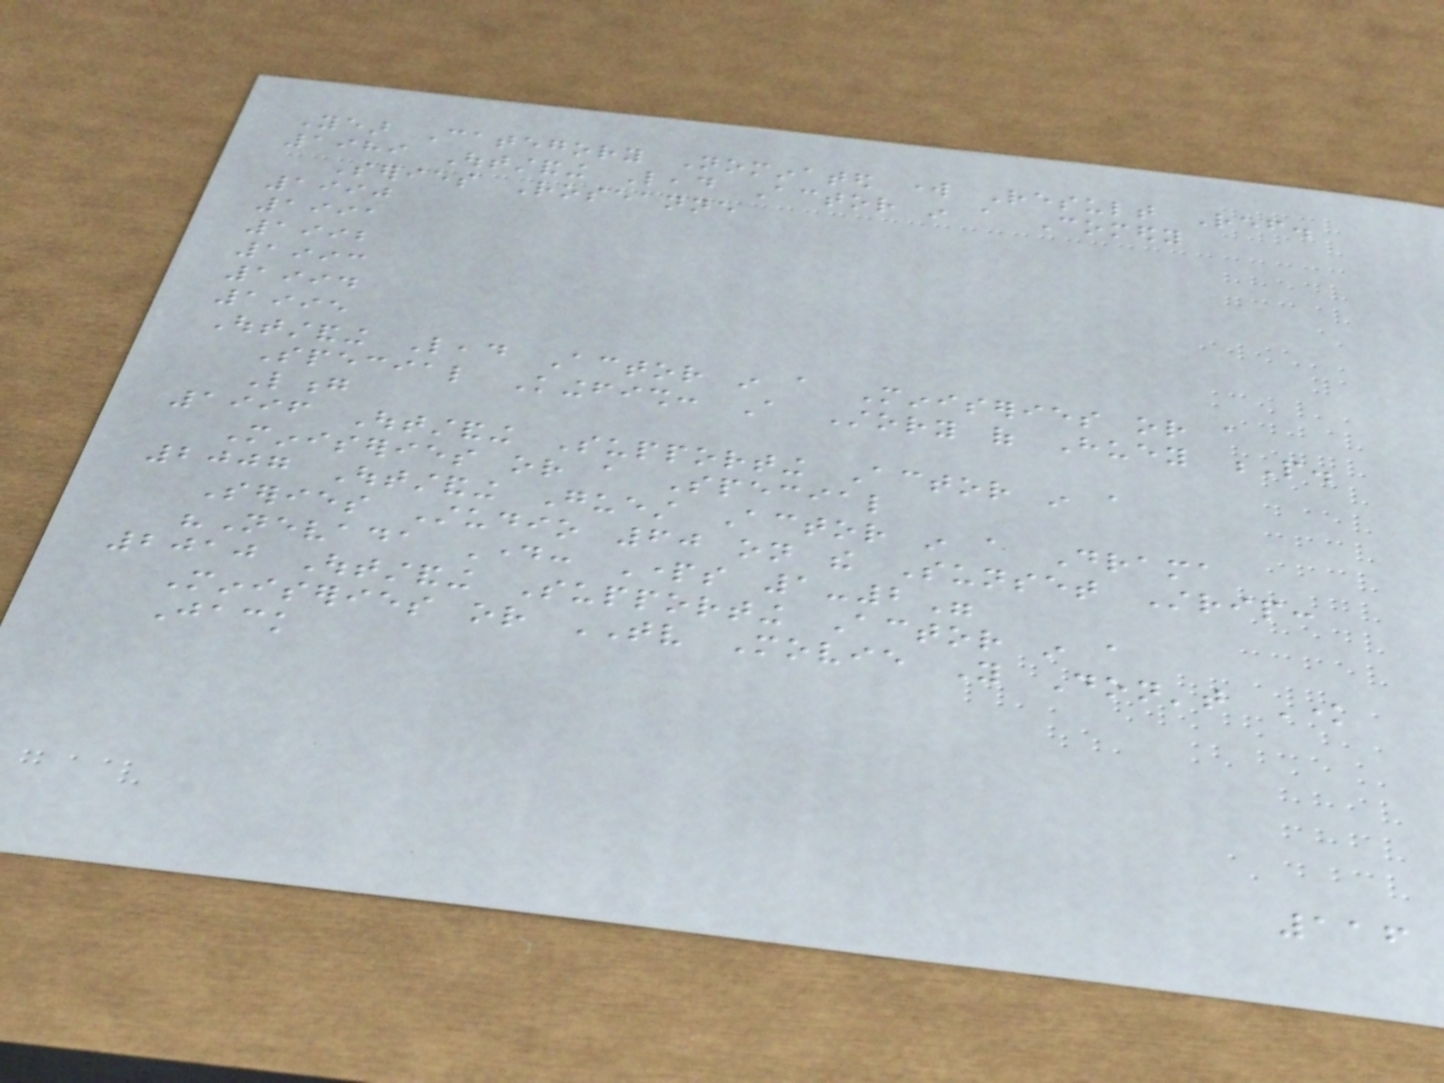Year Category Nominated work Result Ref.
1989 Outstanding Lead Actor in a Comedy
Series Roseanne
1990
1991
1992
1993
1994
1995
Outstanding Lead Actor in a Miniseries or a
Special Kingfish: A Story of Huey P.
Long
1996 Outstanding Supporting Actor in a
Miniseries or a Special
2007 Outstanding Guest Actor in a Drama
Series Studio 60 on the Sunset Strip:
"Nevada Day: Parts 1-2"
2010 Outstanding Supporting Actor in a
Miniseries or TV Movie You Don't Know
Jack
116
